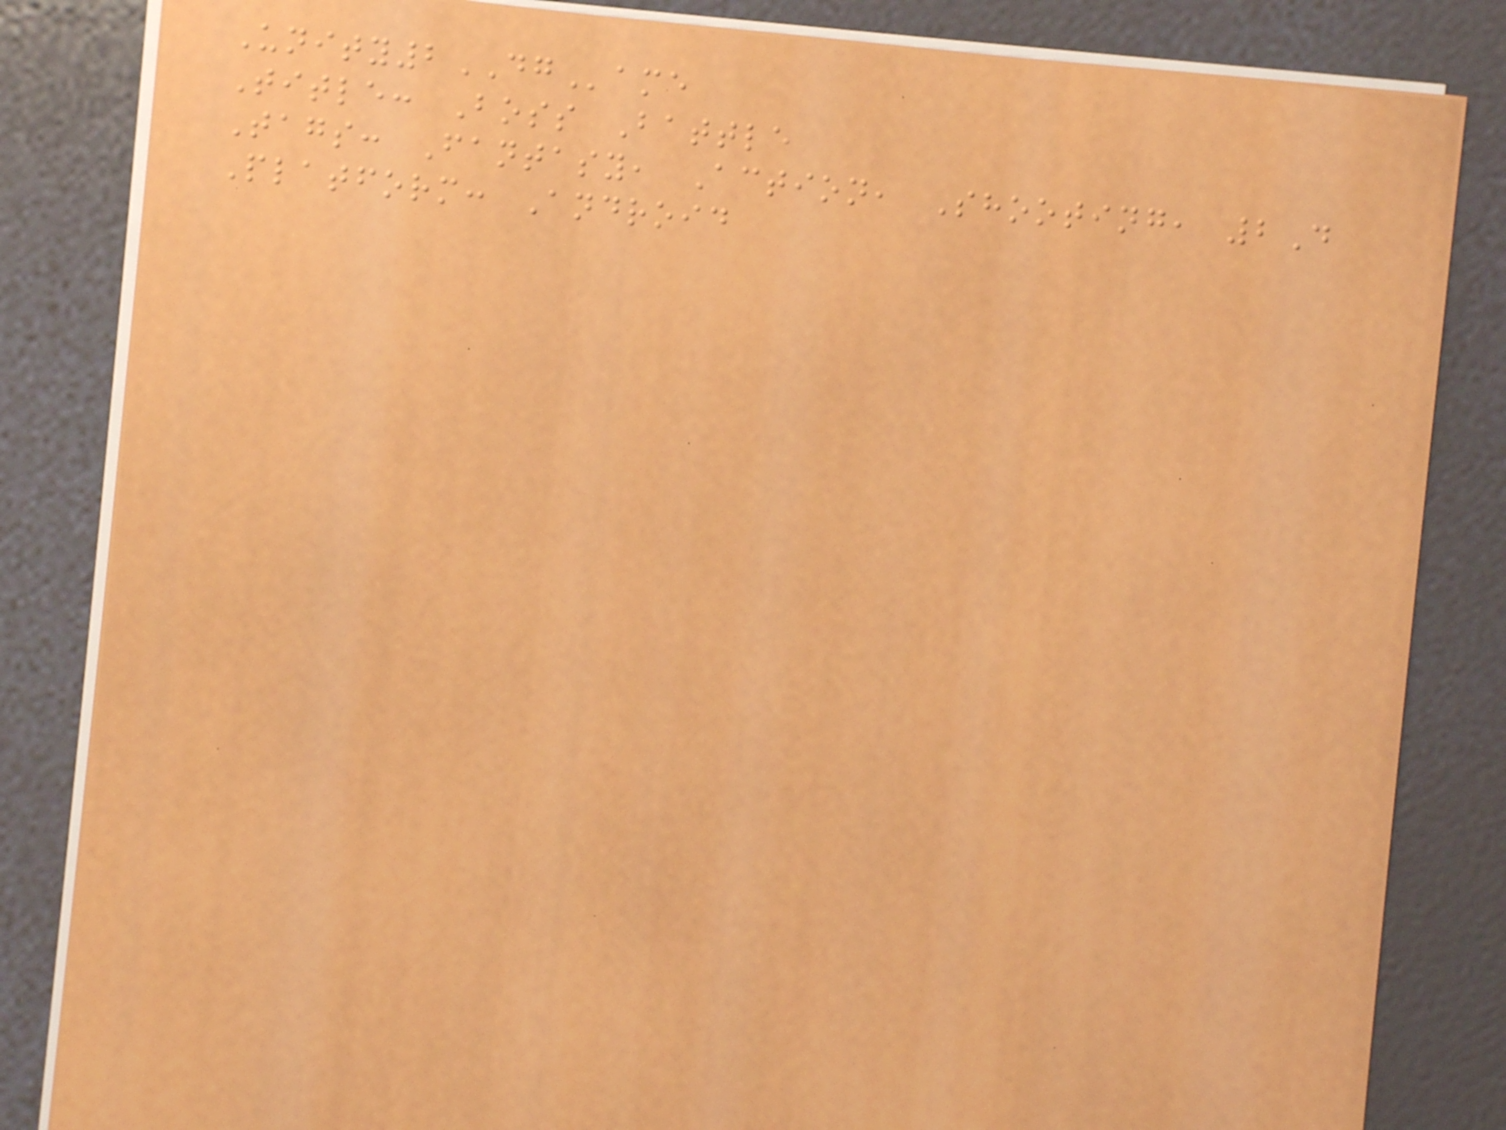Unity2DGame
Title: Boss Battle
Tags: Fantasy, Action, Shooting, 2D
Platform: Android
